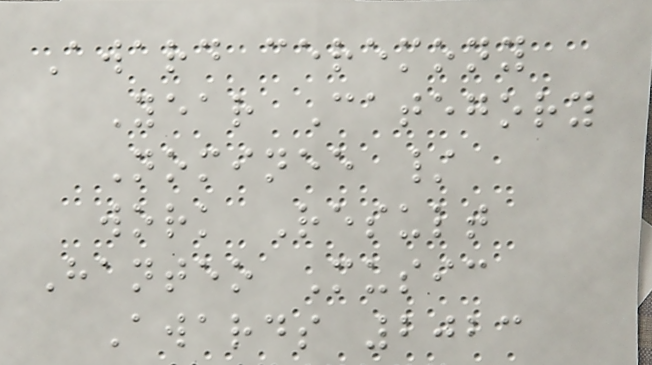Award ceremony
Year Category
Nominee /
work Result
Hanteo Music
Awards 2023
